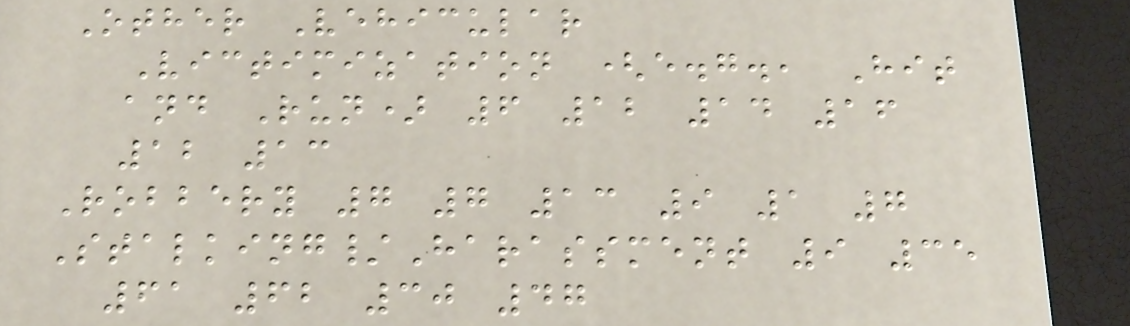Other Vehicular
Victimization (e.g., Hit
and Run) 6 12 14 16
12 13
Robbery 7 7 13 9 1 7
Stalking/Harassment 9 35
61 62 30 47
